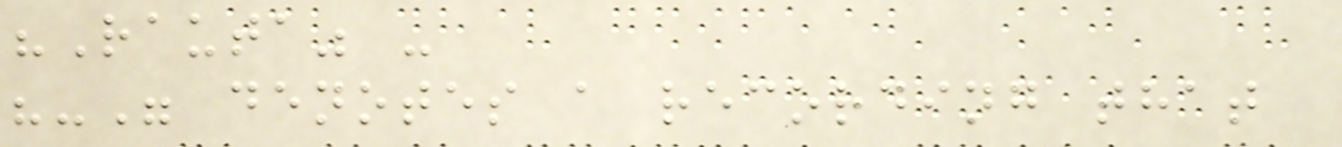"Rauta" -
"-" denotes a recording that
